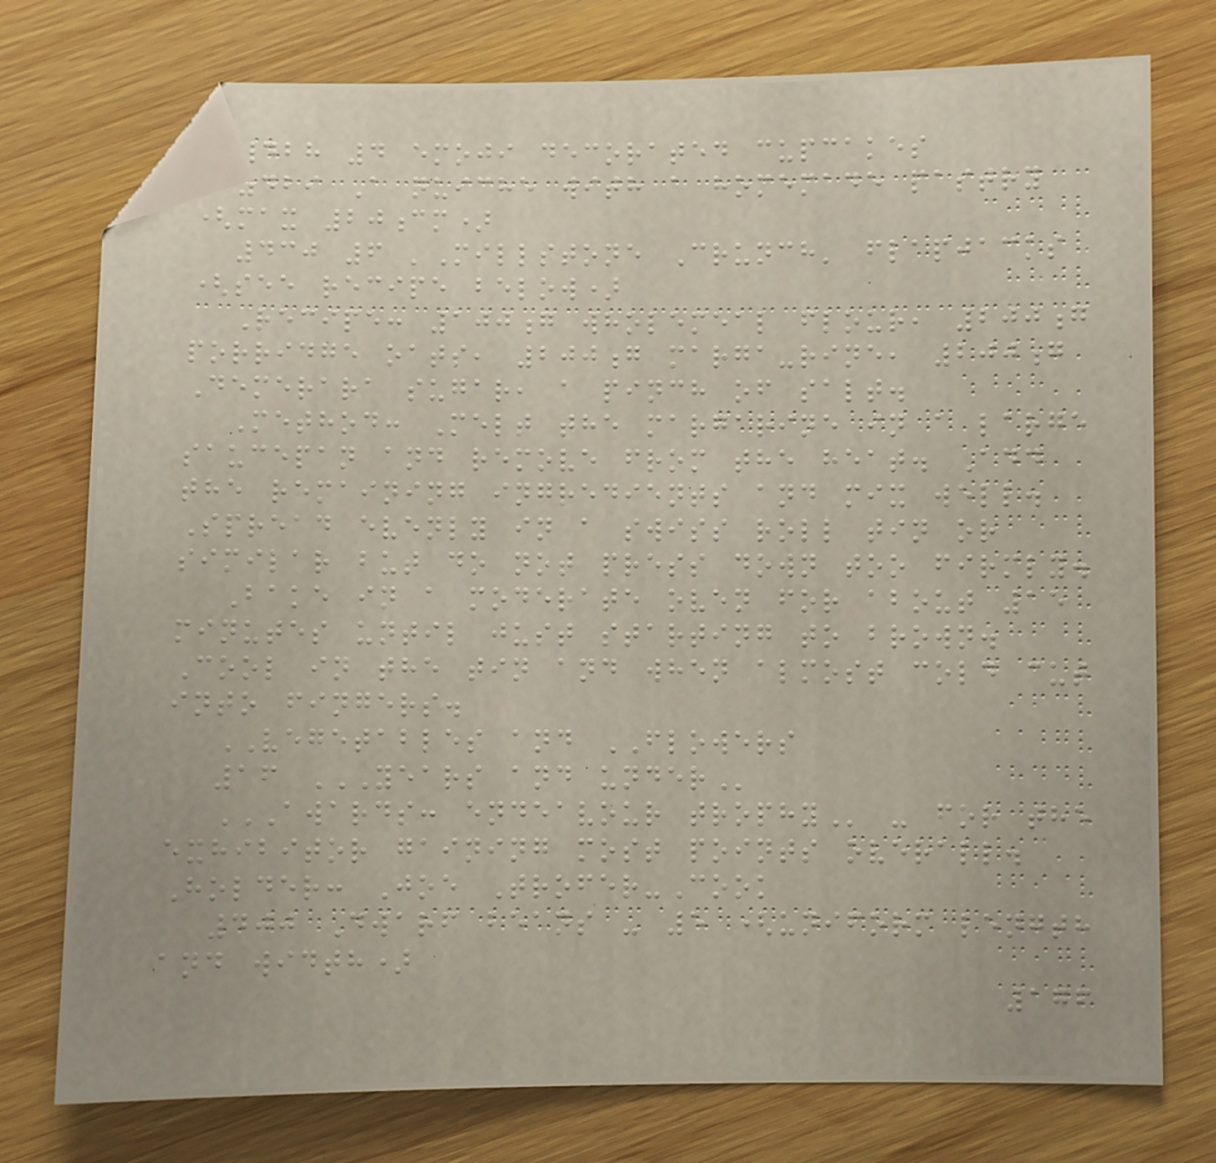428 4 emoji decorated cupcakes
429 A quiche with a homemade pastry
(max 20cm)
430 6 'Millstone Crunch' flapjacks
(see recipe below)
Recipe: 100g wholemeal flour, 200g
porridge oats, 200g marga-rine, 200g
Demerara sugar, a pinch of salt.
Method: Melt the margarine in a large
saucepan and remove from the heat. Add
the remaining ingredients and mix well.
Spread evenly in a swiss roll tin or
similar but do not press down too firmly.
Bake in a moderate oven for about 15
minutes until just starting to brown.
Cool in the tin and when almost cold cut
into fingers.
VEGETABLES and FLOWERS
16 YEARS AND UNDER
AWARDS: ENDEAVOUR TROPHY - for the
exhibitor gaining most points overall.
Holder: Joe Trofer-Cook
400 Dwarf beans - 5 (uniform length
and width)
176
